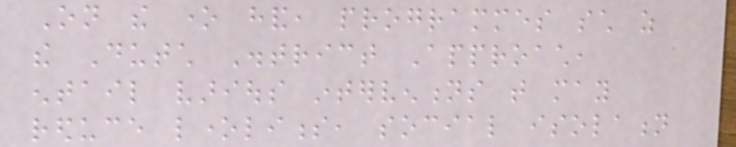On the one hand, programmes such as
the Dutch District Approach,
entail various interventions that may
reduce loneliness, social isolation
